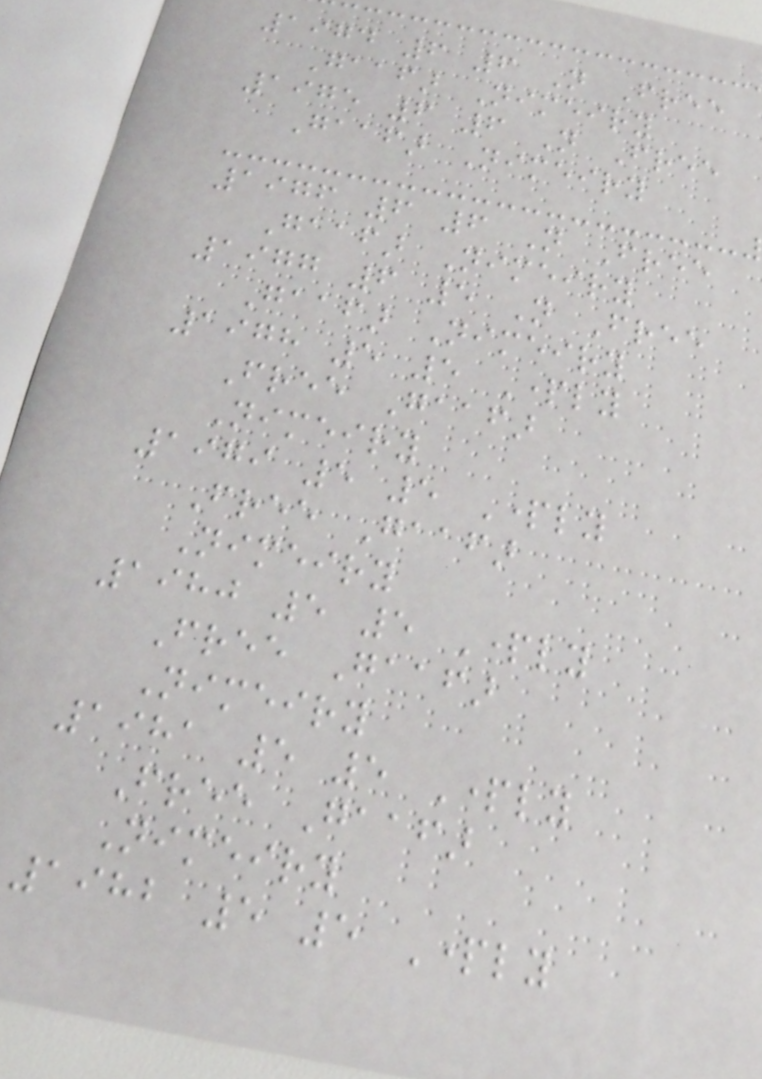1974 6 6 Not Free
Gaafar Nimeiry
1975 6 6 Not Free
Gaafar Nimeiry
1976 6 6 Not Free
Gaafar Nimeiry
1977 6 5 Not Free
Gaafar Nimeiry
1978 5 5 Partly
Free Gaafar
Nimeiry
1979 5 5 Partly
Free Gaafar
Nimeiry
1980 5 5 Partly
Free Gaafar
Nimeiry
1981 5 5 Partly
Free Gaafar
Nimeiry
1982 5 5 Partly
